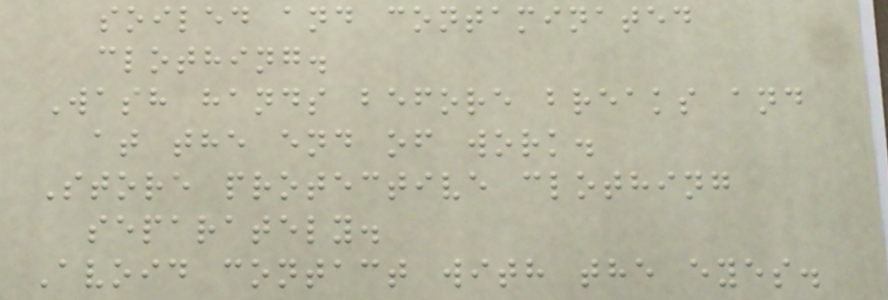soiled and contaminated
clothing.
Wash hands before breaks and
at the end of work.
Store protective clothing
separately.
Avoid contact with the eyes.
